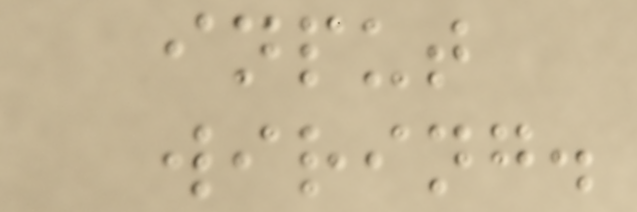input
wiring.
